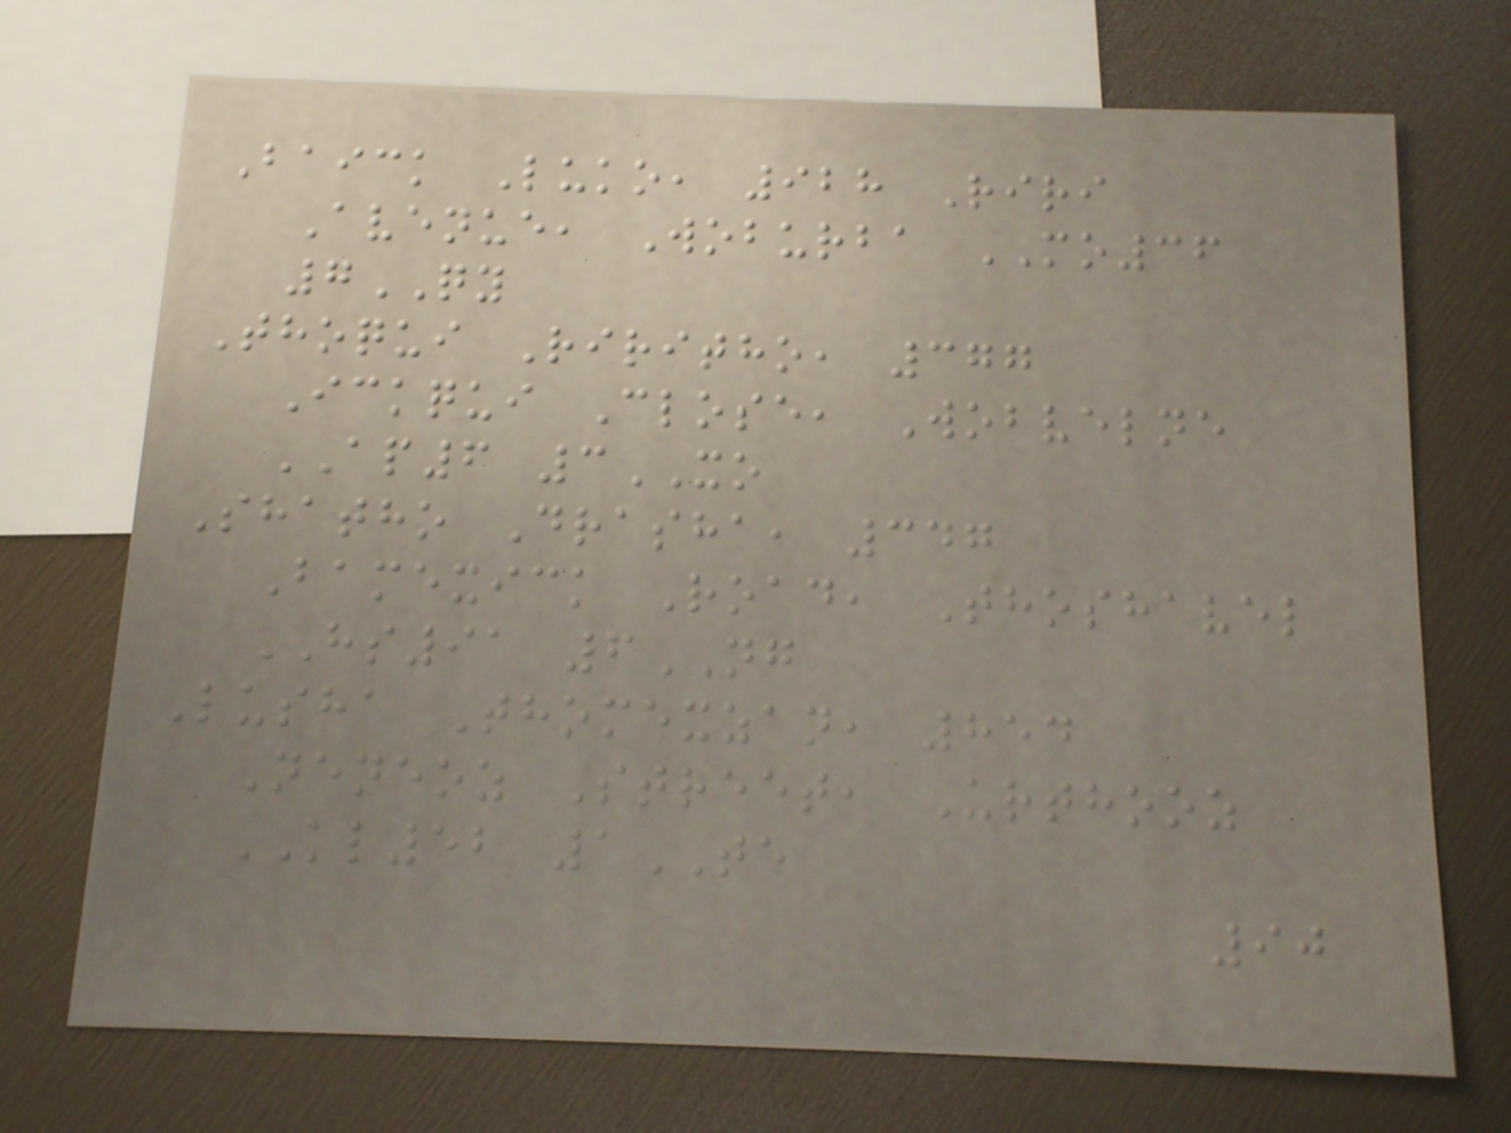Baick Luko, 928 Riri
Avenue, Woburba MO36
7QY
Thoqui Riritho, 377
Ickqui Close, Wobvelne
AP6 3XO
Shatho Drasha, 347
Bamexick Road, Thoshavel
HS91 6NG
Lusha Thomexzan, 854
Neneoz Street, Urthooz
KL52 1TE
90
